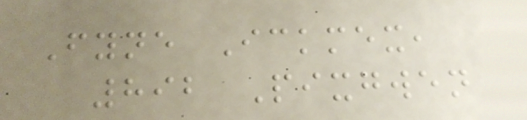Fyne Ickmex,
892 Pixgwen
